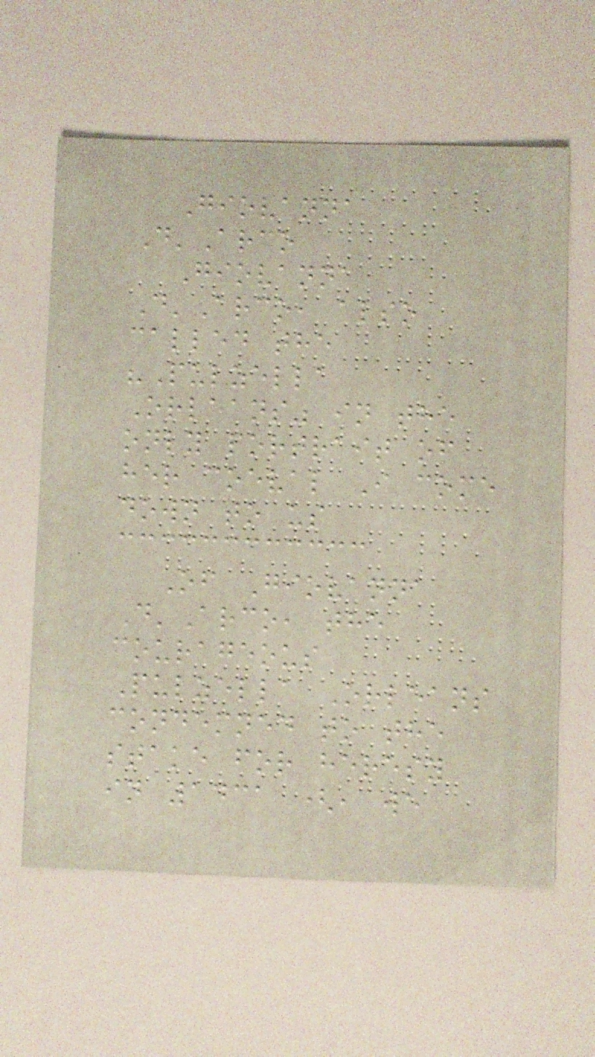Giovanna
D'Arco
Giovanna
D'Arco, also
called the
"Pulzella
Orleans" in the
only portrait of
her coeval I come
down to us
Of Giovanna
D'Arco, the
courageous
Pulzella Orleans
condemned to the
stake for heresy
in 1431 (, we
